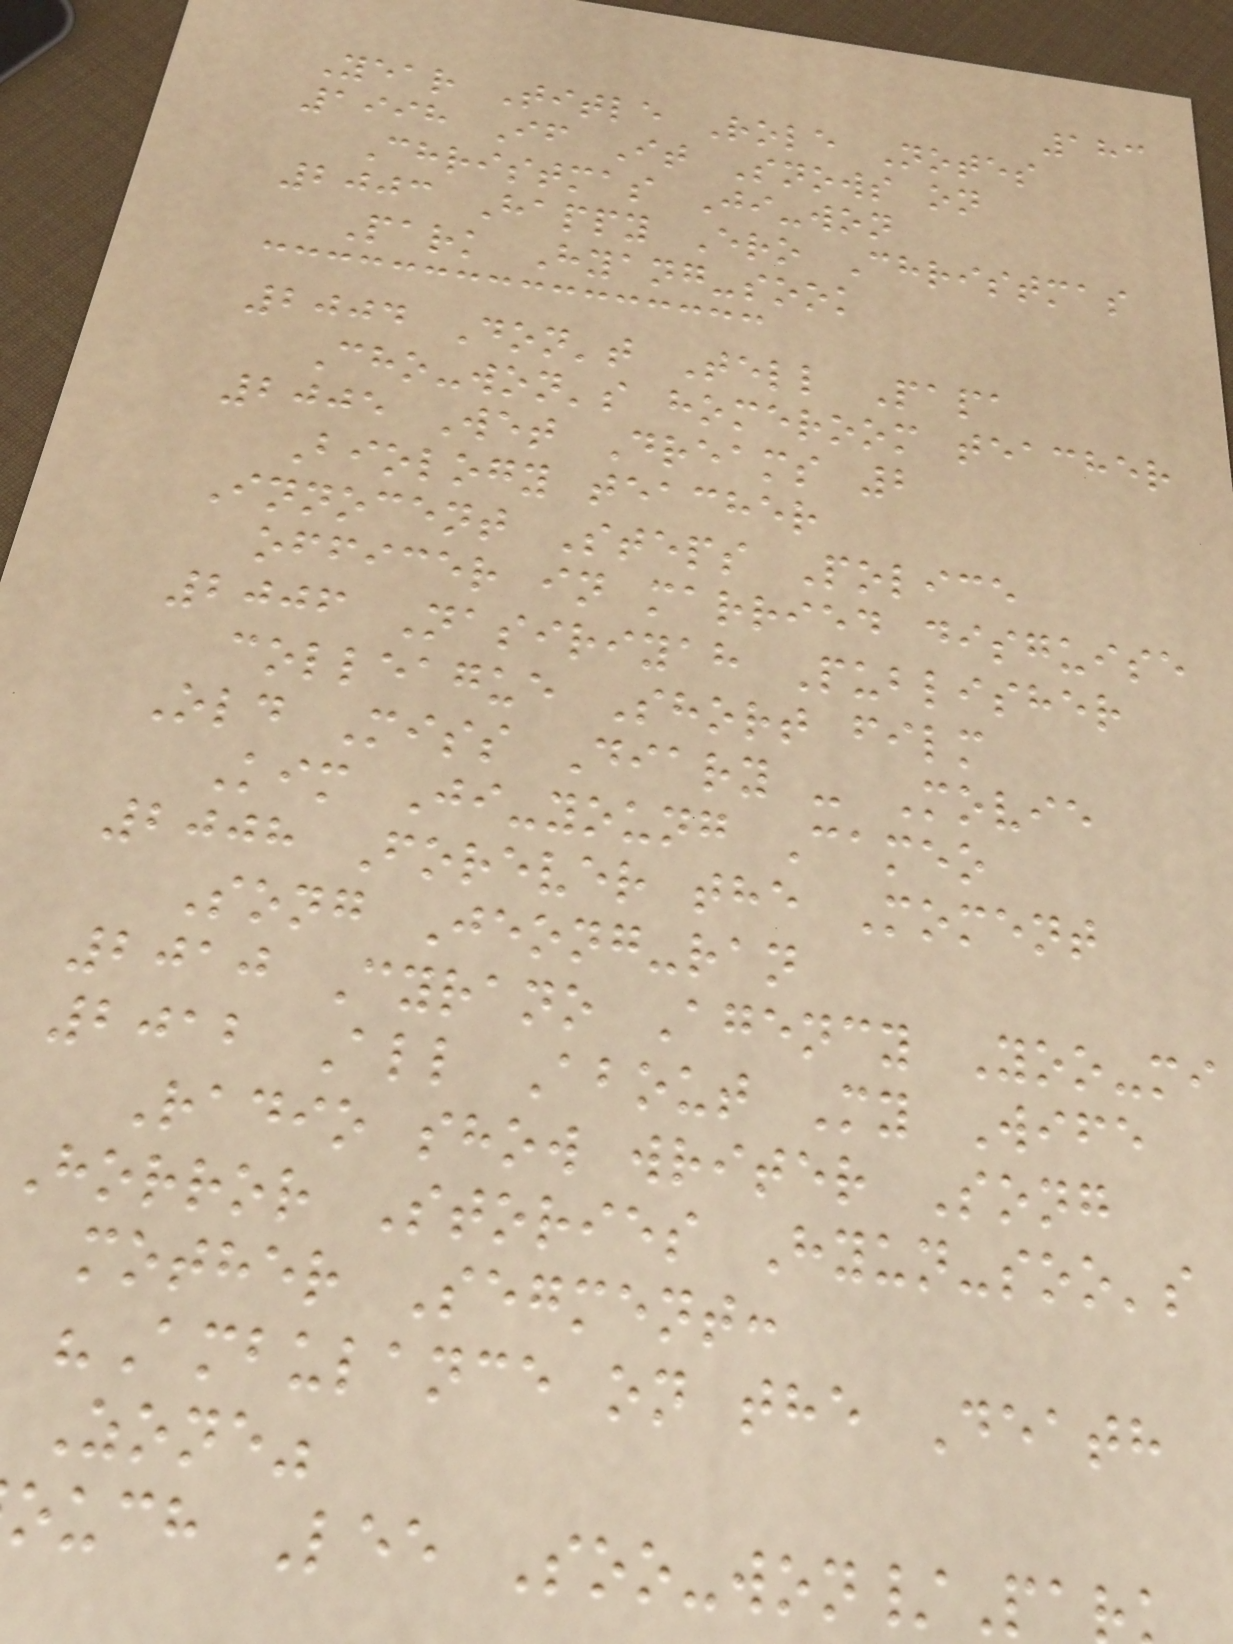183
Year Title Role Notes
1998 If It Snows on
Christmas Ji-won
2003 Happy Ero Christmas
Park Hyang-sook
2004 Don't Tell Papa
Cho-won's homeroom teacher
2005 Wet Dreams 2
Biology teacher
Innocent Steps Police
officer in married disguise
2006 Nasiriyah Publisher
colleague Short film
Old Miss Diary - Movie
Kim Ji-young Cameo
2008 Forever the Moment
Song Jeong-ran
2010 Cyrano Agency Yoo-mi
2012 All About My Wife
Radio show writer Song
Horror Stories Hyun-soo's
mother Segment:
"Ambulance on the Death
Zone"
ouch Lee Soo-won/Pa
